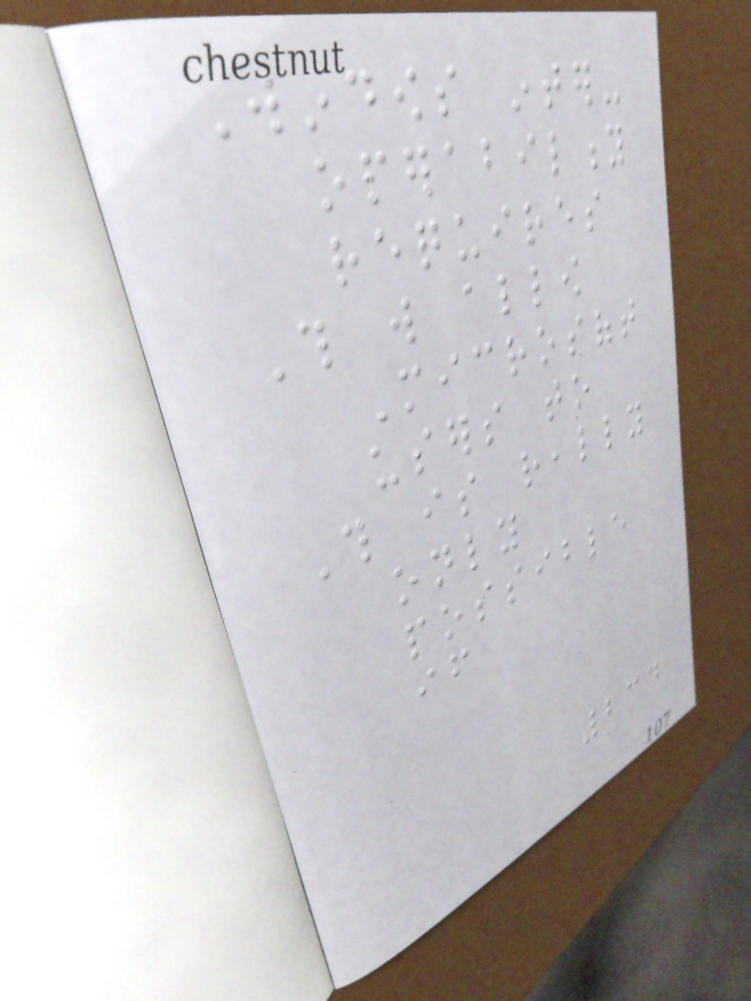Windows inter-
operability
requires
This will allow
Microsoft
users to
This is really
only
possible
if
234
